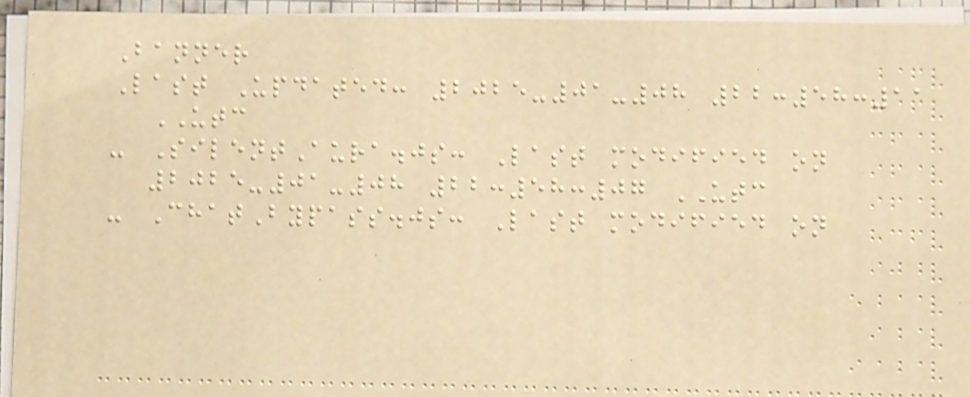Banner
Last Updated: 2025-01-08 22:58:11
UTC
- SilentAura.js: Last modified on
2025-01-08 22:58:07 UTC
- ChatBypass.js: Last modified on
